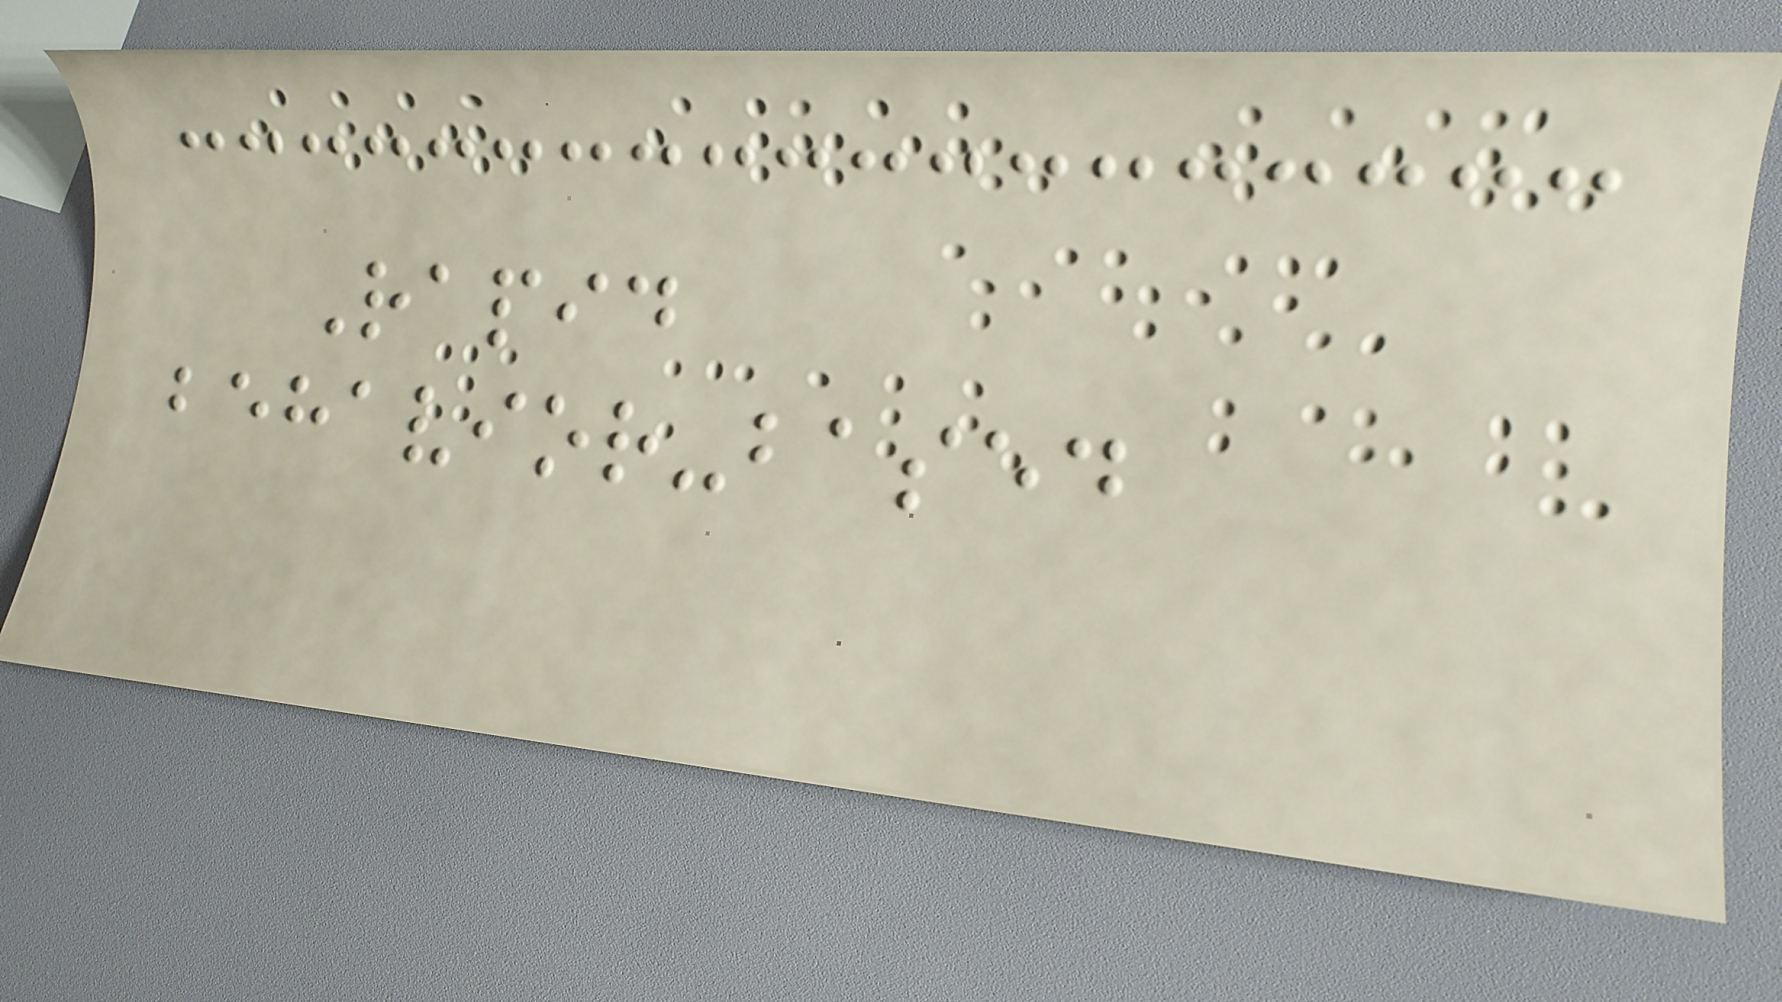Rapid
behavior-based
